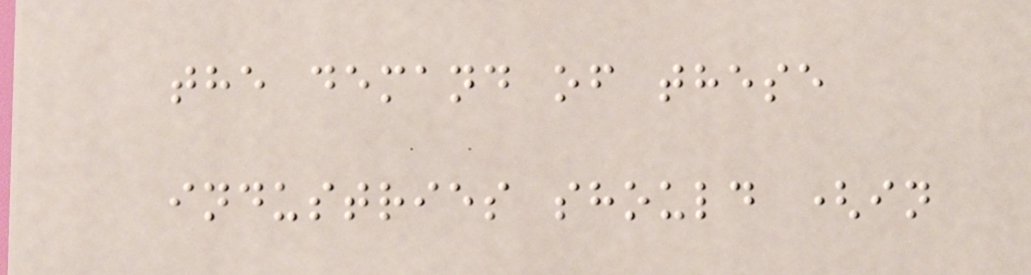the demand of these
industries should (in
